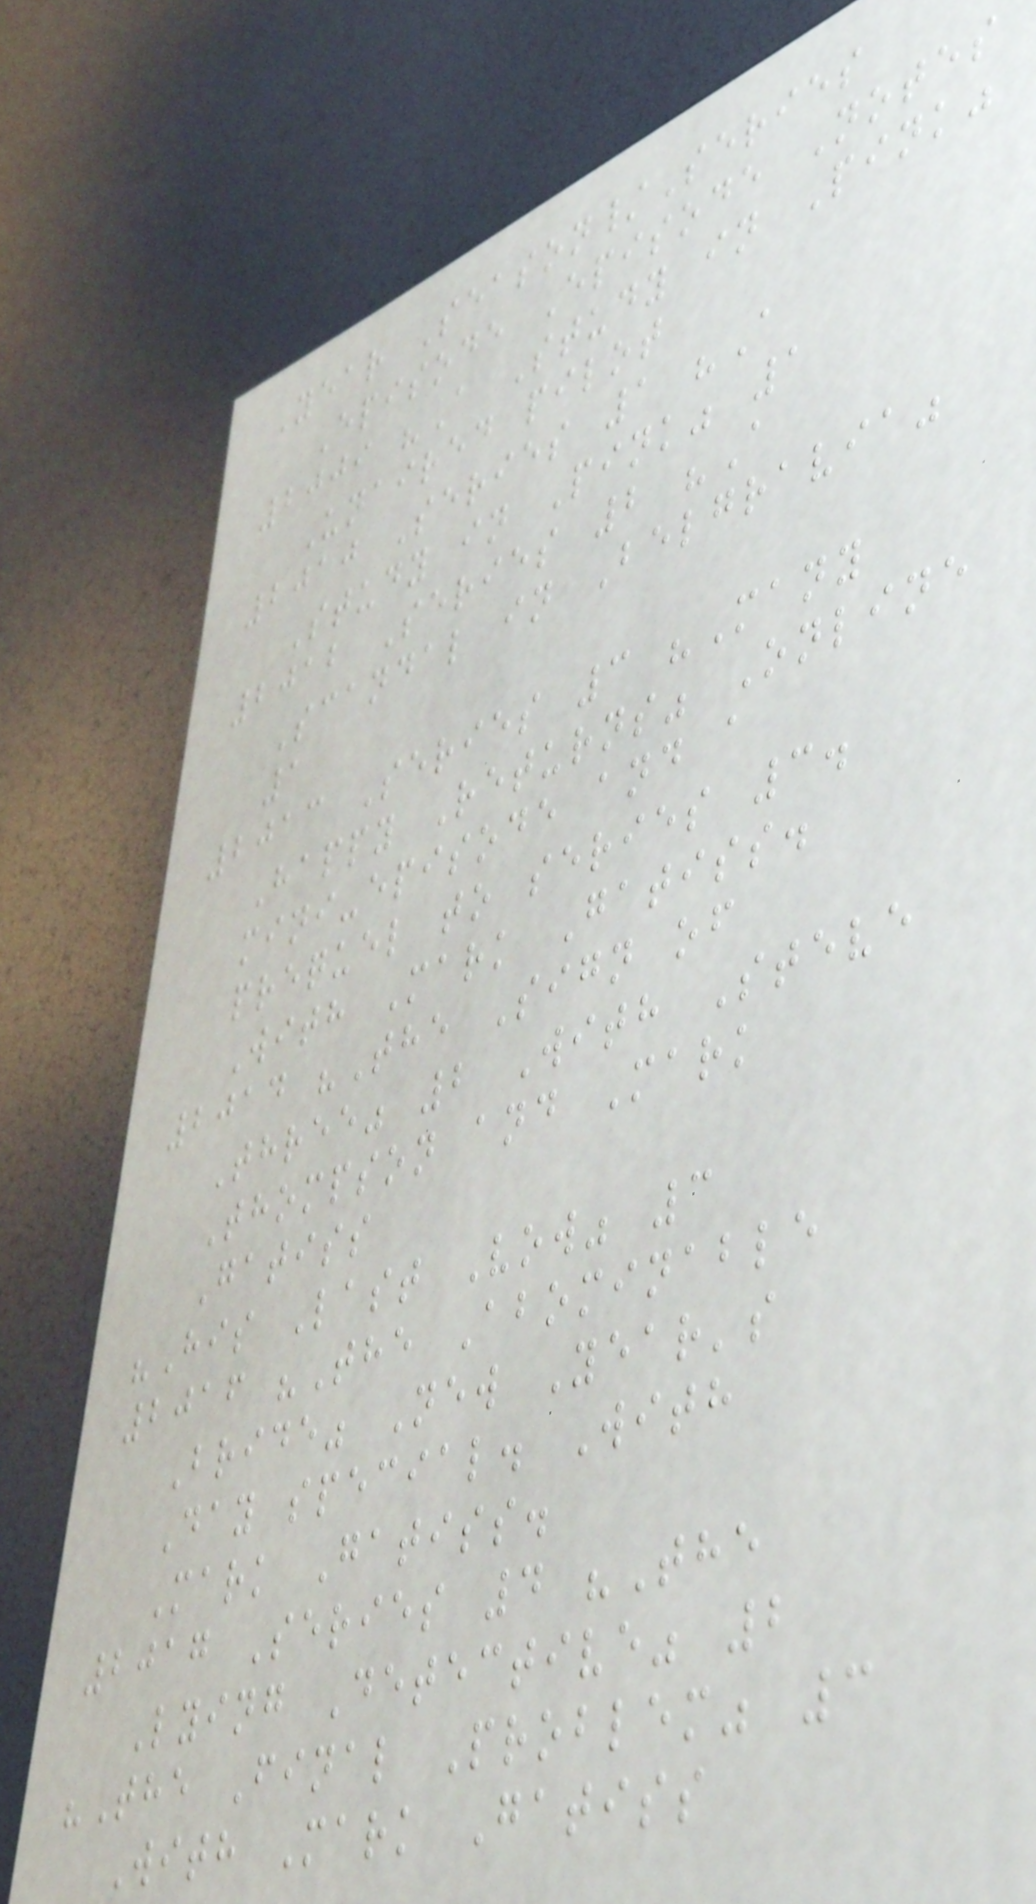Year Season/Series
Episode Episode Notes
2009 "A Study in Pink"
Unaired pilot
2010 Series 1 "A
Study in Pink" 1
2012 Series 2 "A
Scandal in Belgravia"
1
2013 Series 3 "Many
Happy Returns" Online
mini-episode and a
prequel to series 3.
With Mark Gatiss.
2014 "The Sign of
Three" 2 With Steve
Thompson and Mark
Gatiss
"His Last Vow" 3
2016 "The Abominable
Bride" New Year's
Day special. With
Mark Gatiss.
2017 Series 4 "The
Lying Detective" 2
"The Final Problem" 3
With Mark Gatiss
